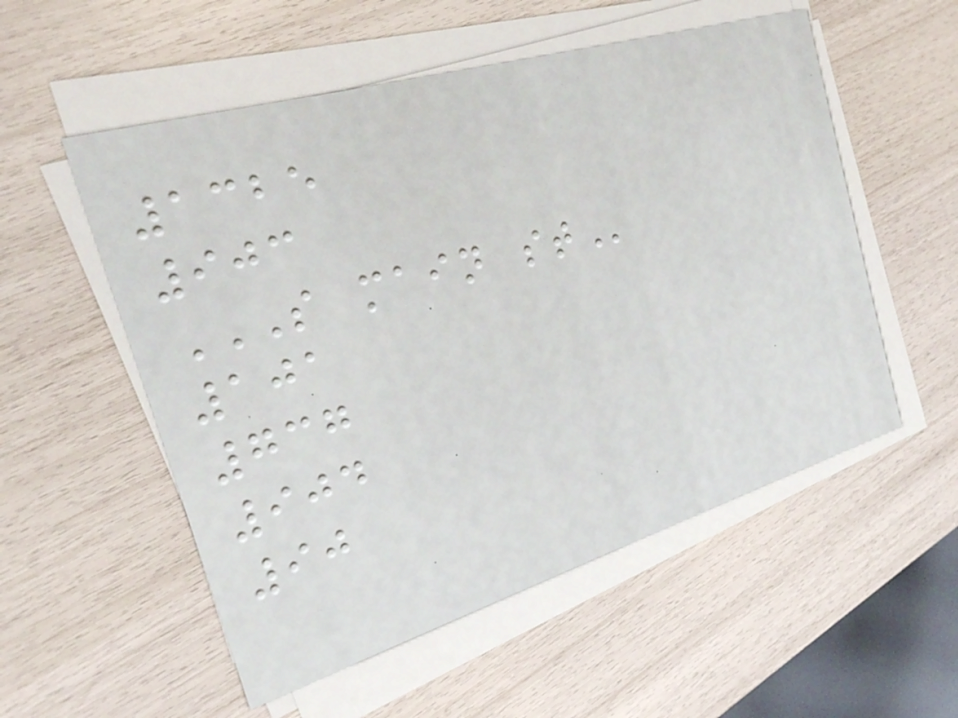1325
903
S MAIN ST
101
737
904
90
